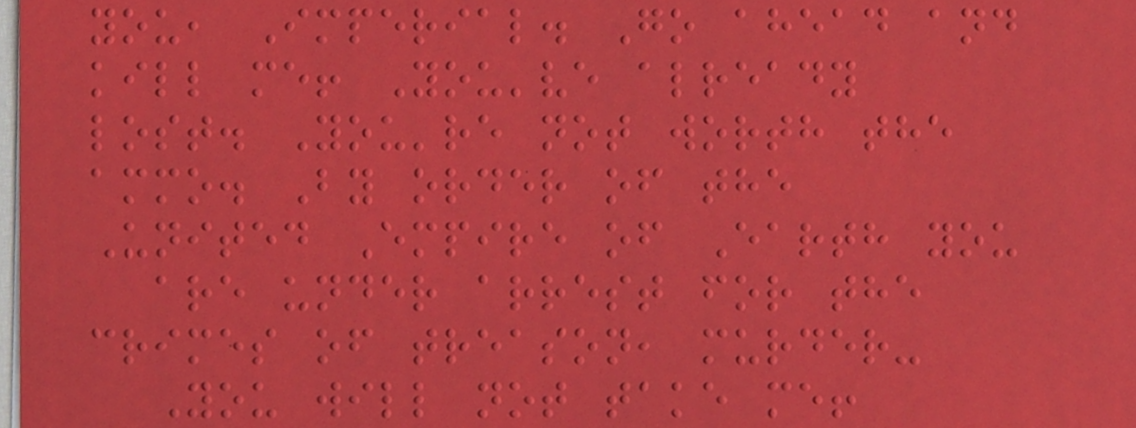you, Imperial. Go ahead and
kill me! You've already
lost. You're not worth the
ammo. By order of the
United Empire of Earth you
are under arrest for the
crimes of treason, murder-
You will not take me!
